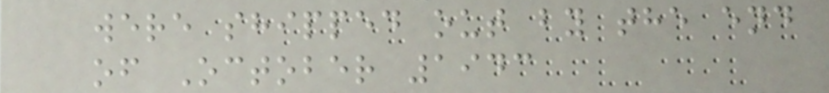were shipped out by the end
of October 1943
